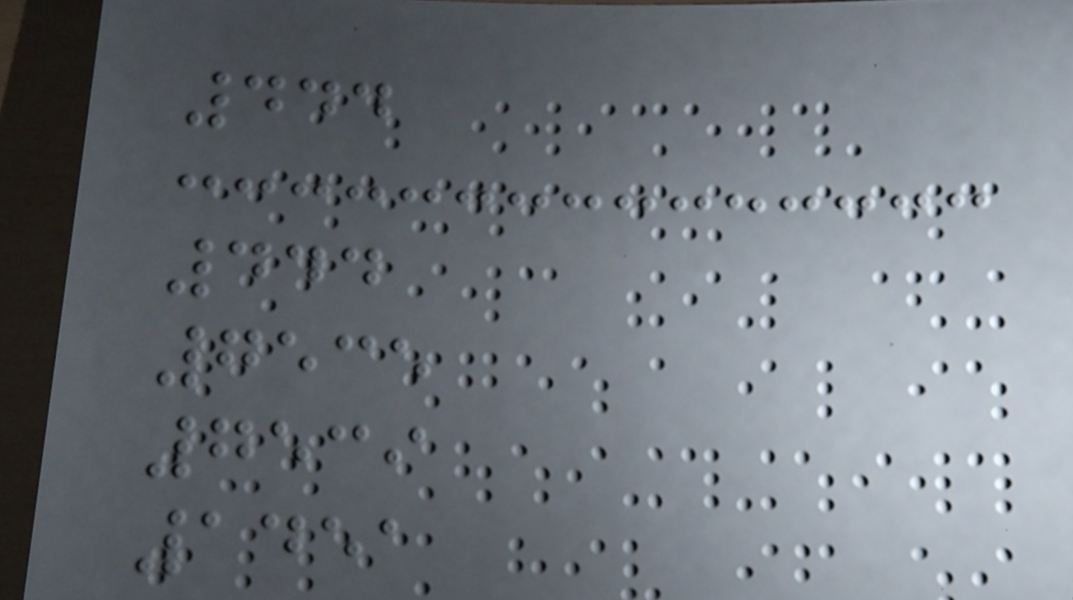444
444
7535
7539
1451
